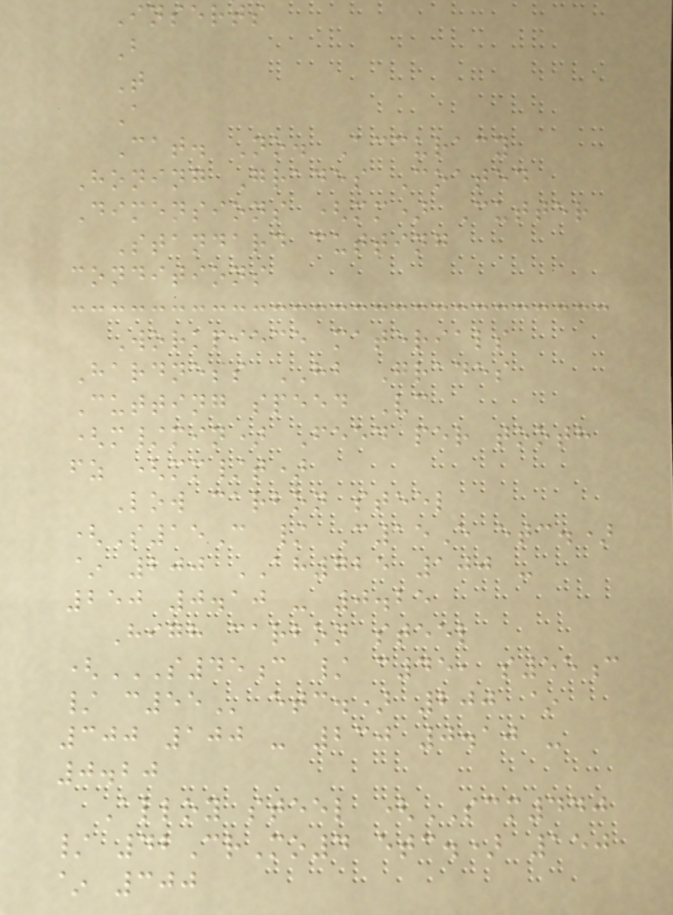Inserts
B
T
A
Cat. No. Accuracy
Honing Grades Coated
Dimensions (mm) Cutter
Standard cutting
conditions
Workpiece materials
Hardness HB Grades
Cutting speed Vc
(m/min) Feed per tooth
fz (mm/t)
Low carbon steel
(S15C / C15E etc.)
~ 200 AH725 100 -
250 0.10 - 0.25
High carbon steel
(S45C / C45, S55C
/ C55 etc.) 200 ~
300 100 - 230 0.10 -
0.20
Alloy steel (SCM440
/ 42CrMo4 etc.) 150
~ 300
